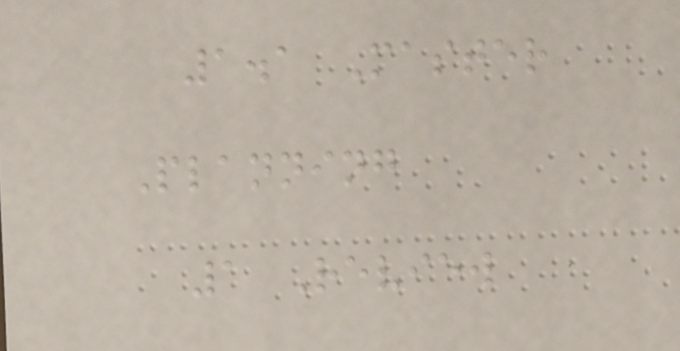1.1 Master
Planning
1 Review
